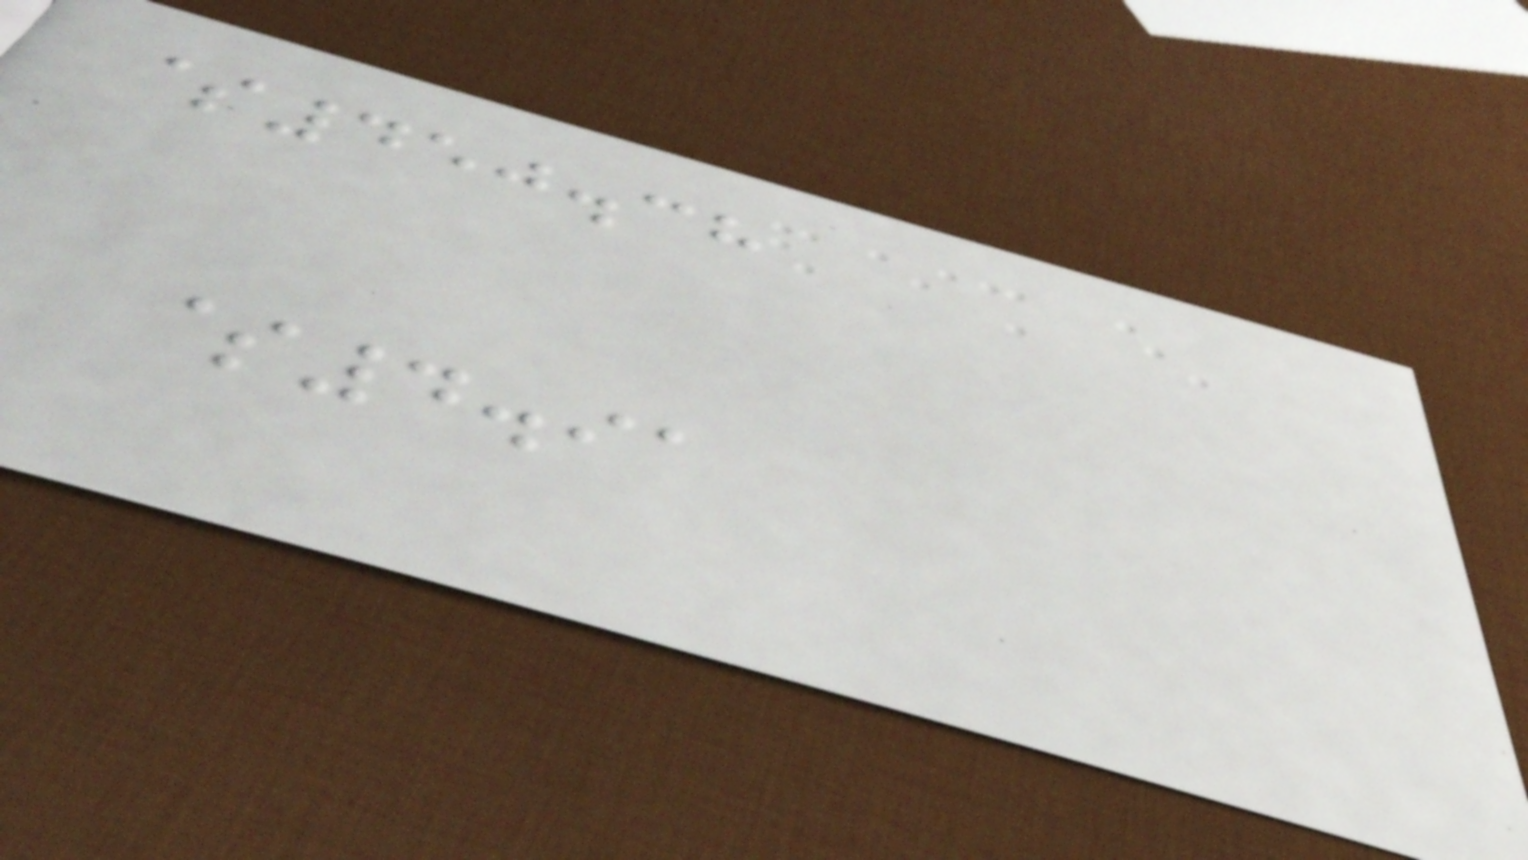$450.38
$4.91
